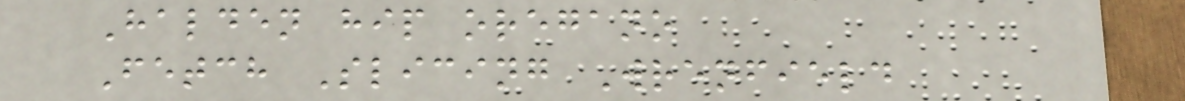Halden hip oregano
Fetch Slicing Wrenfield
